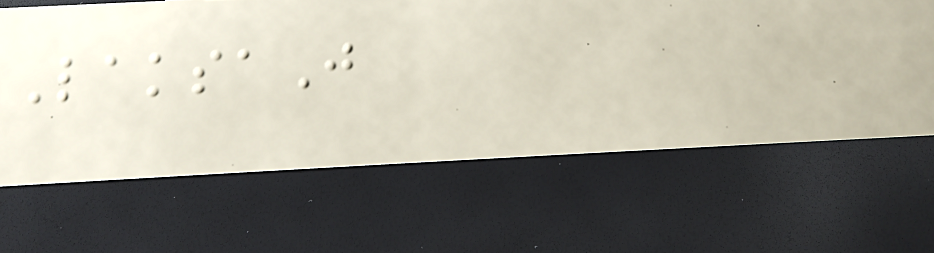LaksaJ
